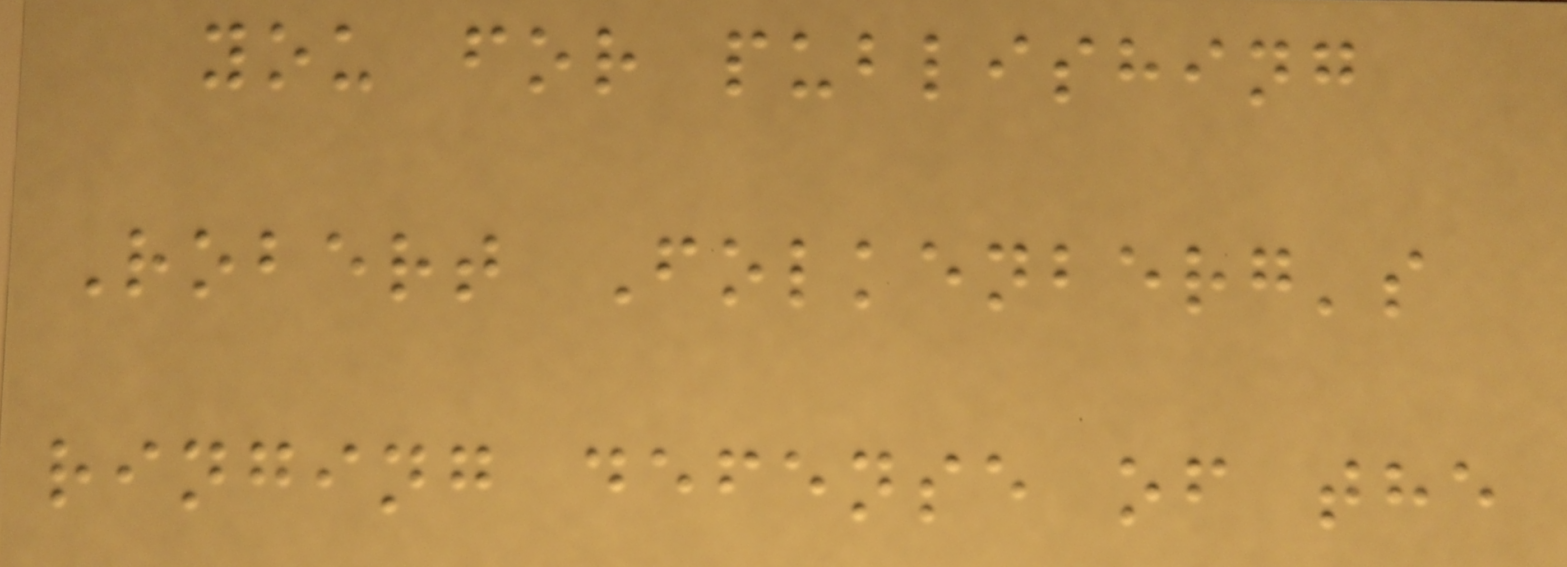you for publishing
Robert Folkenberg's
ringing defense of the
